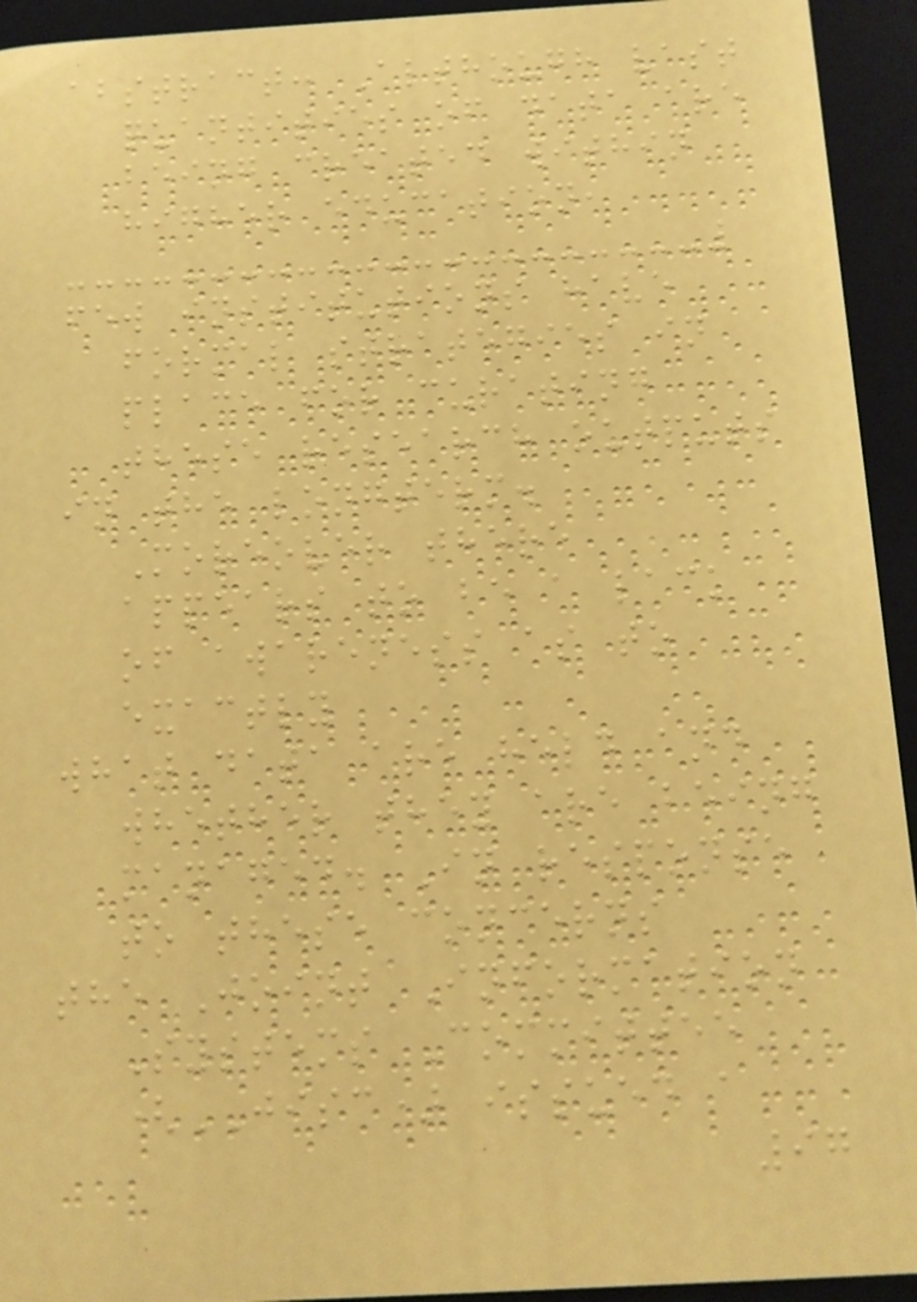abstract: Although vast
quantities of data are
being created within
higher education,
few institutions have
formal strategies in
place for curating
these research outputs
in the longterm.
Moreover there
appears to be a lack
of awareness as to
exactly
what data are held and
whether they are being
managed. In response
to these concerns
the Joint Information
Systems Committee
(JISC) issued a
97
